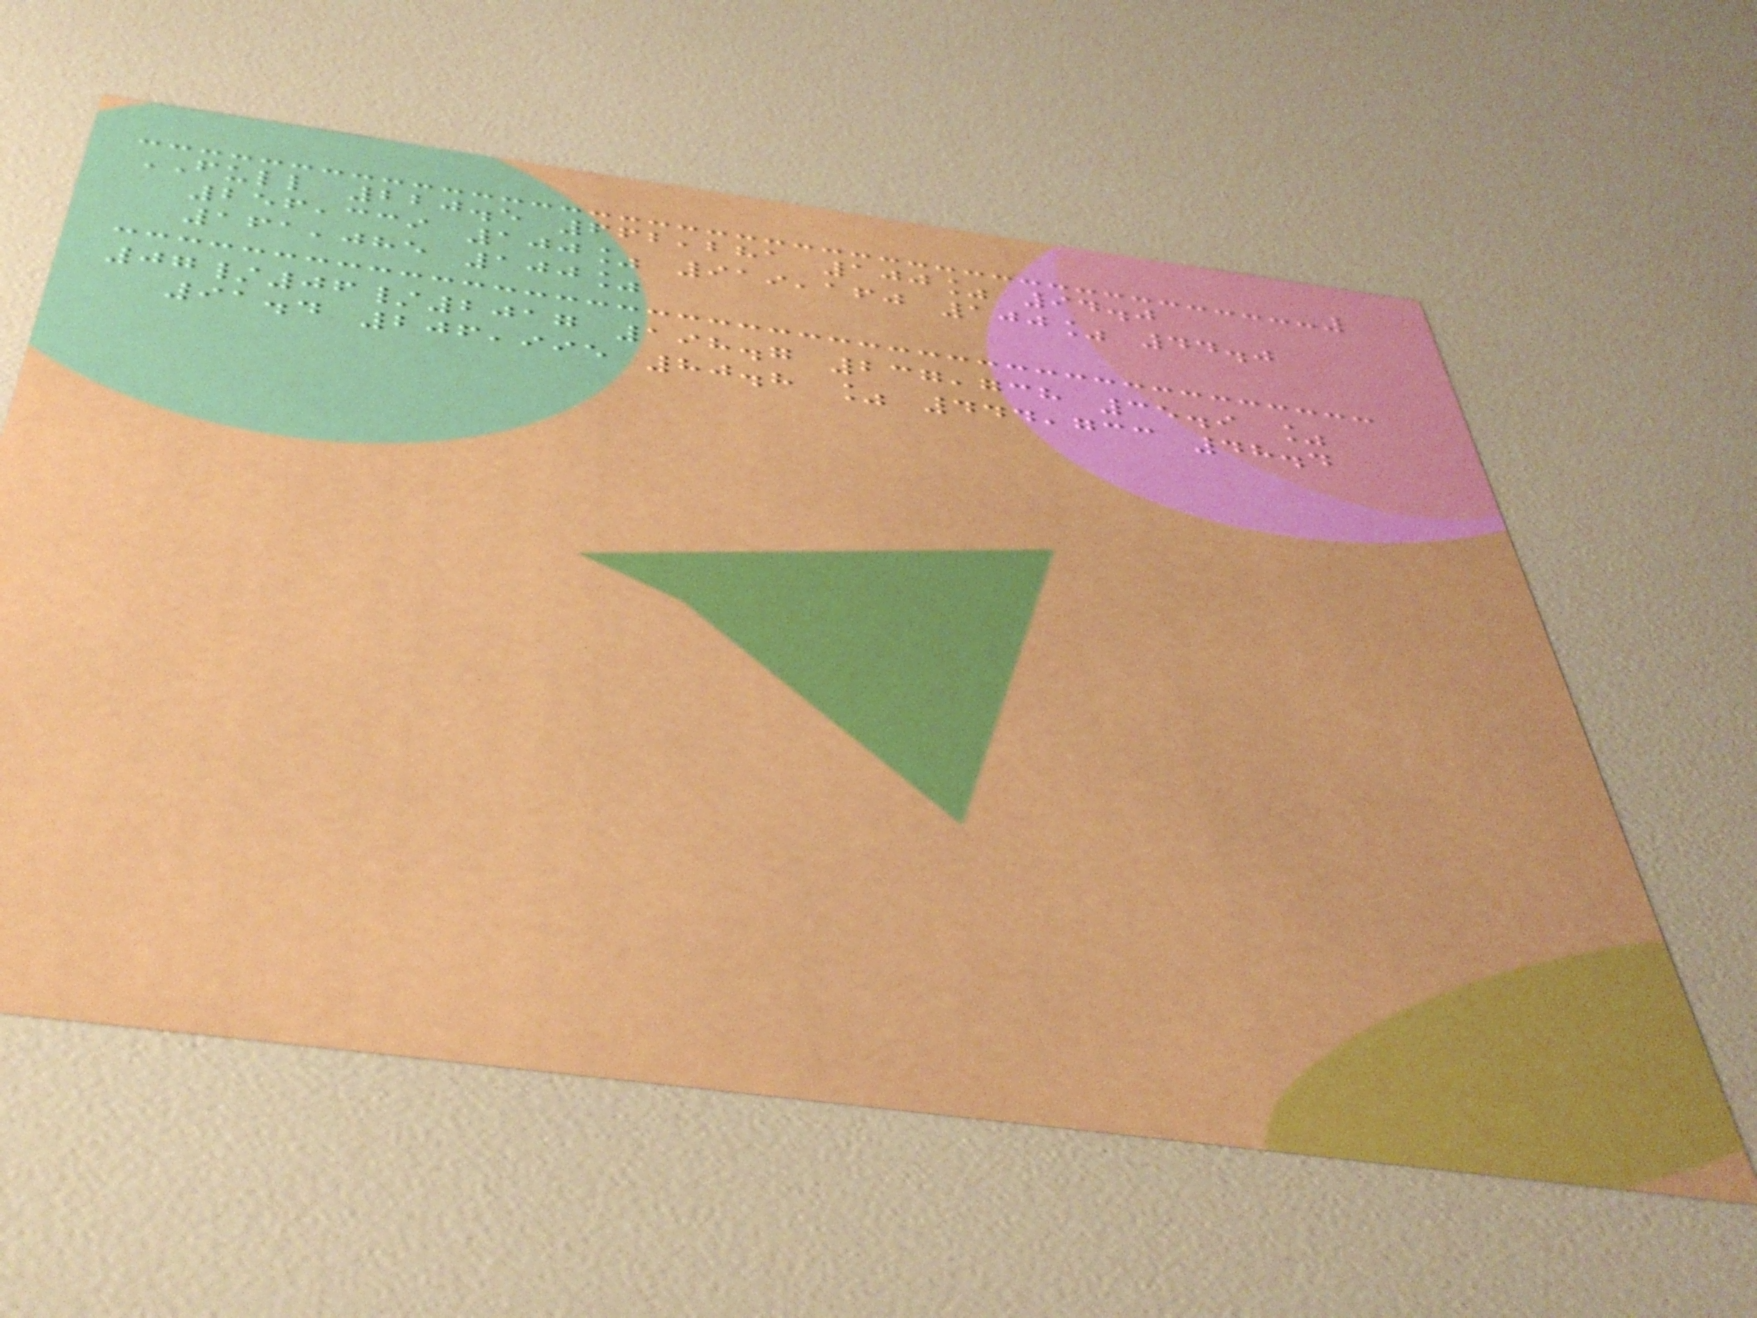FULL 220.5 662,281 100% 94.0
256,339 100% 919,160 100% 44.0
161,085 100%
07/06/2017 198.7 237,738 35.9 %
91.4 206,995 80.8 % 444,733 48.4
